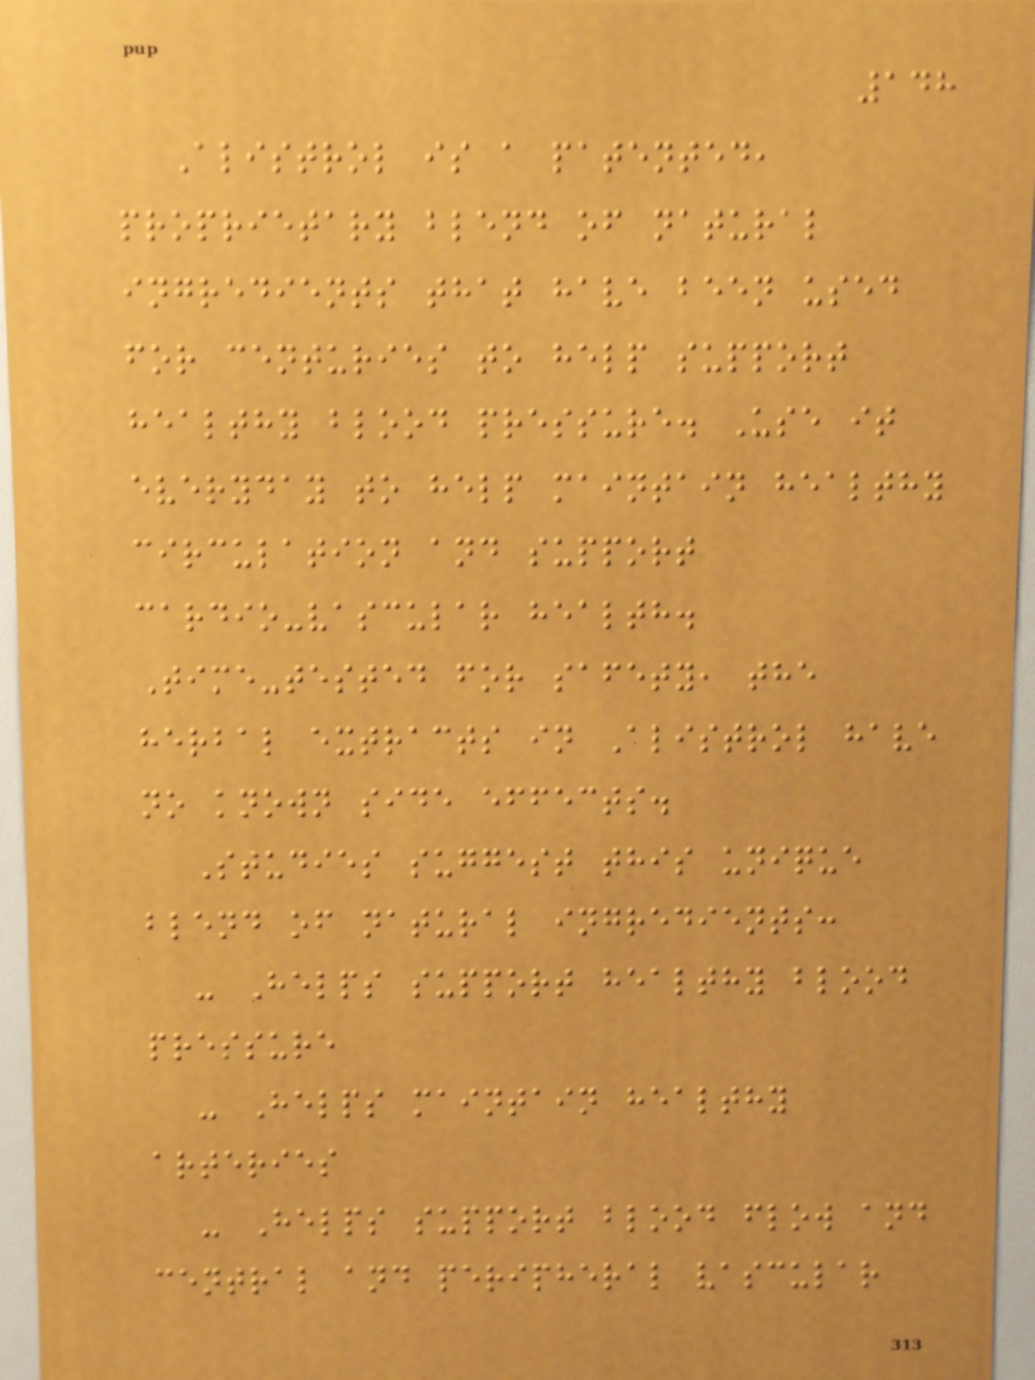148
Alistrol is a patented,
proprietary blend of natural
ingredients that have been used
for centuries to help support
healthy blood pressure. Use it
everyday to help maintain healthy
circulation and support
cardio-vascular health.
Time-tested for safety, the
herbal extracts in Alistrol have
no known side effects.
Studies suggest this unique
blend of natural ingredients:
- Helps support healthy blood
pressure
- Helps maintain healthy
arteries
- Helps support blood flow and
central and peripheral vascular
